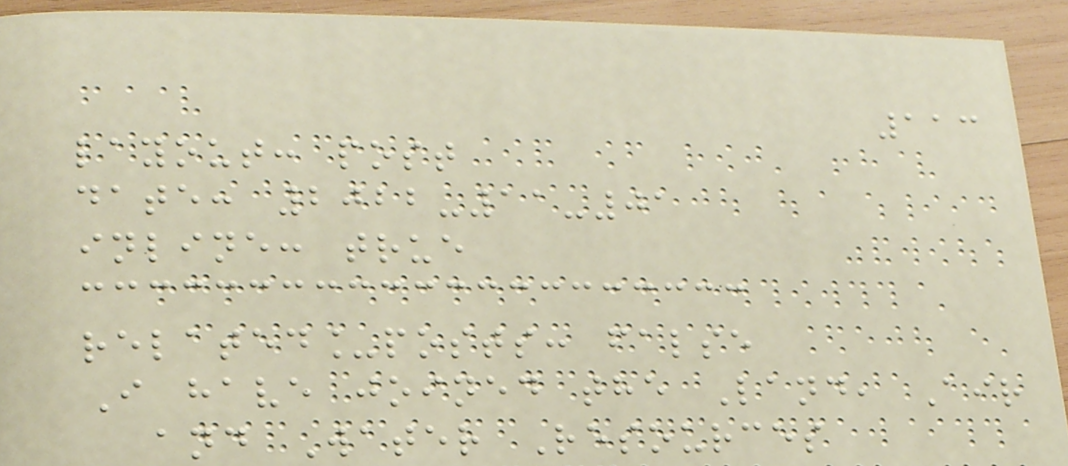113
layout: post
date: 2022-11-01
inline: true
related_posts: false
I have joined the Land, Air
and Water Resources
